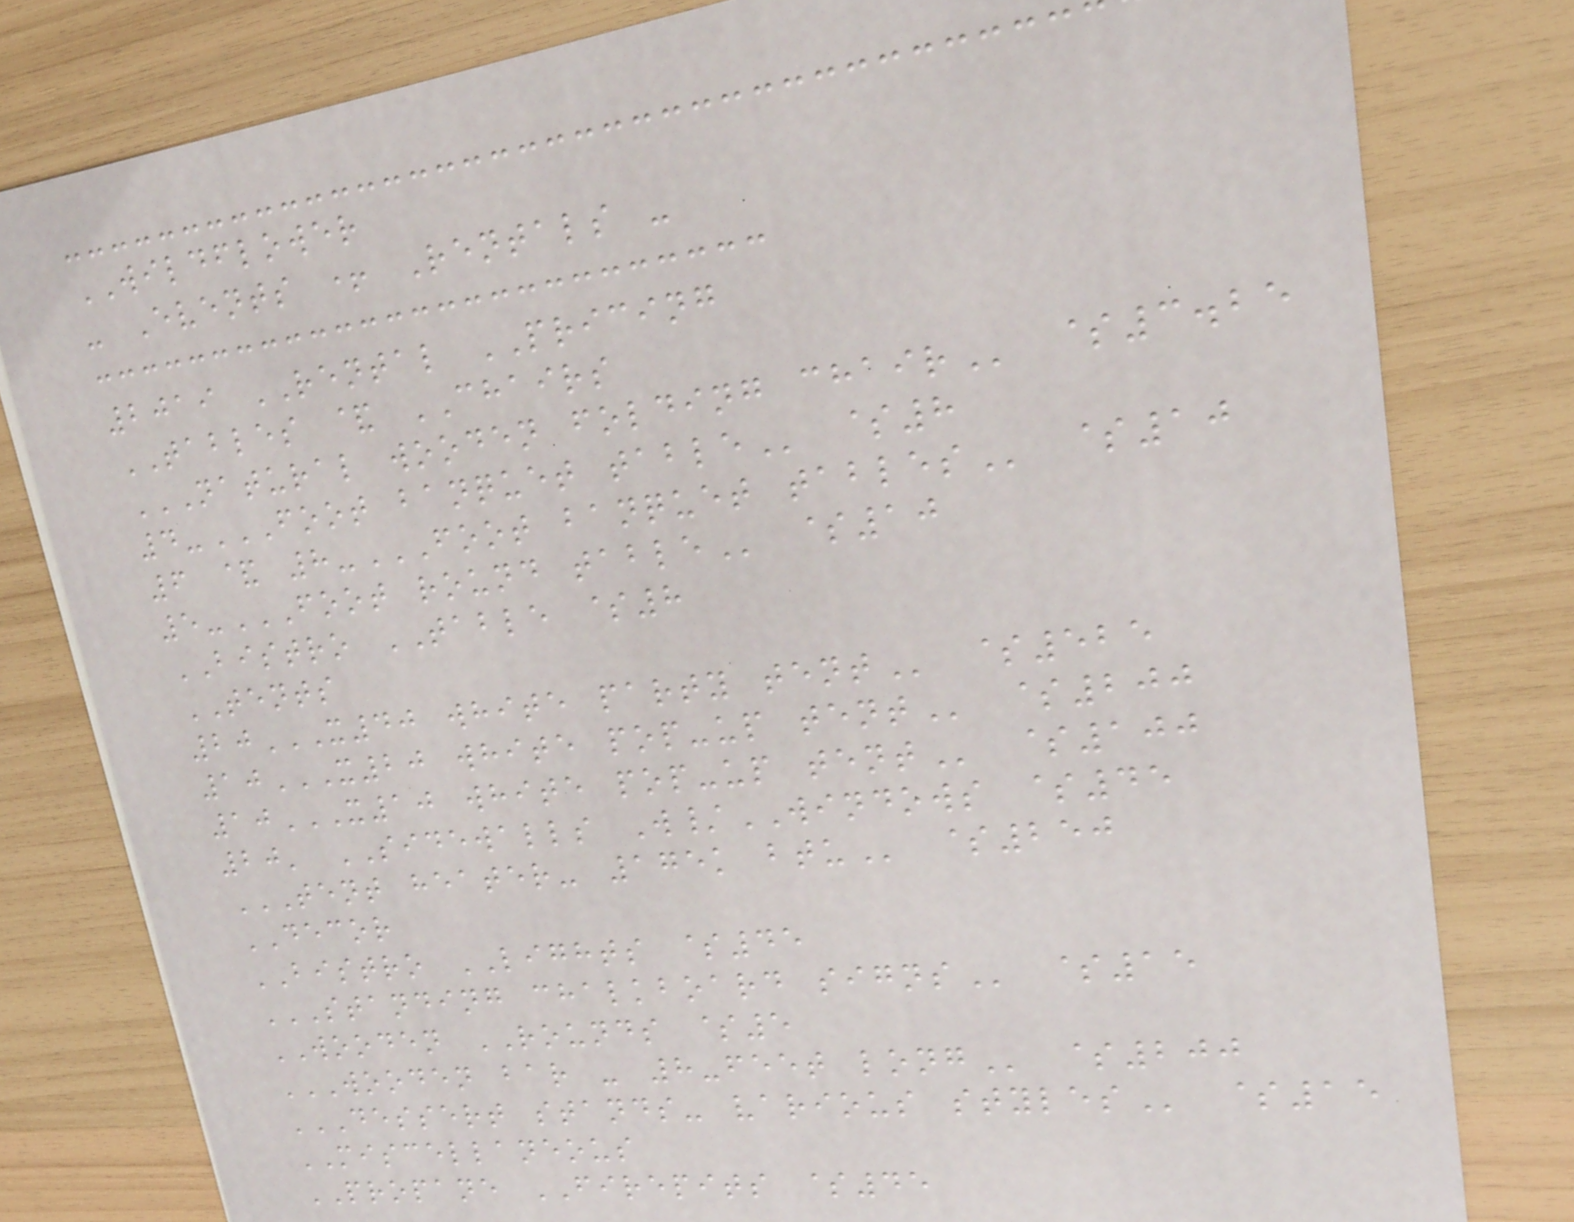WILDFLOWER
- Events + Rentals -
2019 RENTAL PRICING
TABLES & CHAIRS
NATURAL WOODEN FOLDING CHAIR $3.25
4-FOOT BANQUET TABLE $8
6 & 8-FOOT BANQUET TABLES $10
5-FOOT ROUND TABLE $10
BISTRO TABLE $8
TENTS
20X40 WHITE PARTY TENT $525
10X20 WHITE POP-UP TENT $200
10X10 WHITE POP-UP TENT $100
20' SIDEWALLS W/WINDOWS $45
TENT HEATER- 175K BTU $250
DECOR
BISTRO LIGHTS $45
STANDING CHALKBOARD SIGNS $15
WOODEN ROUNDS $5
WOODEN BAR - 8-FEET LONG $200
DESSERT STANDS- VARIOUS STYLES $15
MISCELLANEOUS
PROPANE FIREPITS $45
